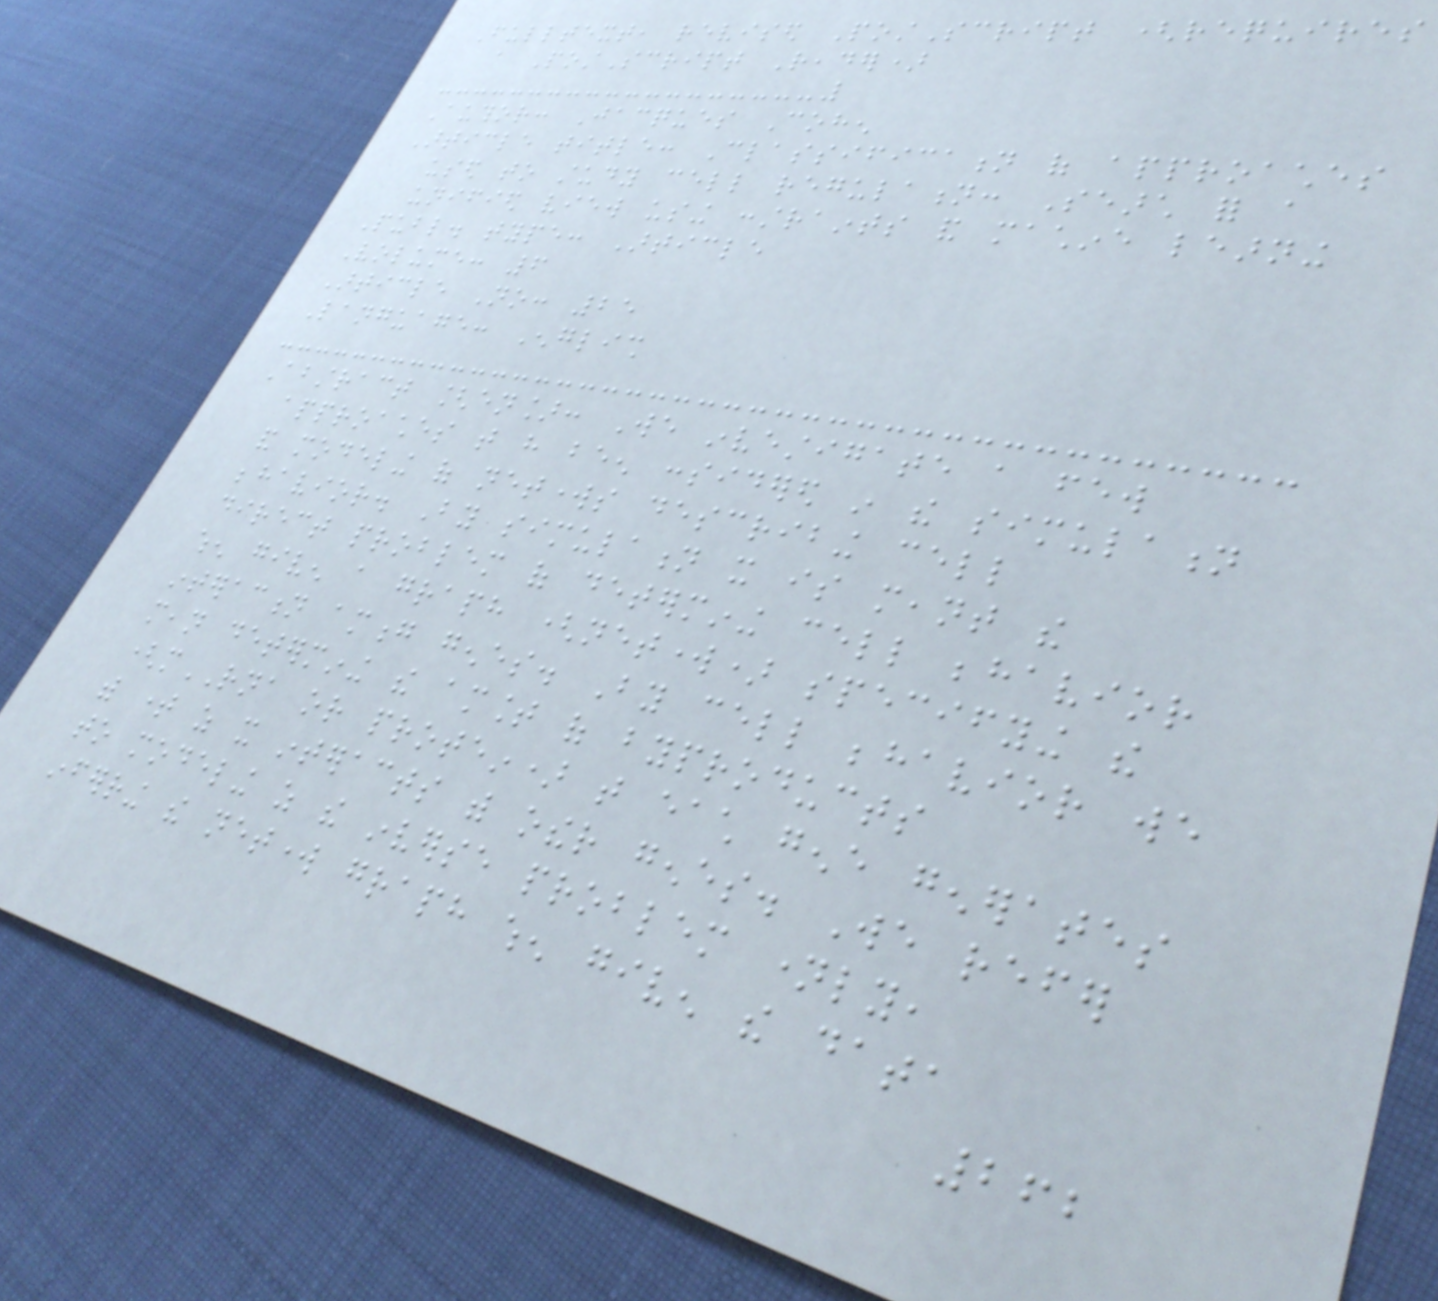Fulltext, revised PostScript (requires
a PostScript Reader)
Author: Jacques Cohen
Article title: Classification of approaches
used to study cell regulation: Search for a
unified view using constraints and machine learning
Publ. type: Article
Volume: 6
Article No: 25
Language: English
Abstract [en]: We investigate a few
approaches that have been considered in the simulation
and modeling of networks describing cell
behavior. By simulation it is meant the
direct problem of determining cell behavior
when given a graph (network) specifying the
interaction among genes. By cell behavior we
mean determining the amount of byproducts
(mRNA or protein) that each gene generates
with time as it interacts with other genes. We refer
to modeling as the inverse problem namely,
inferring the network graph when given the data
262
